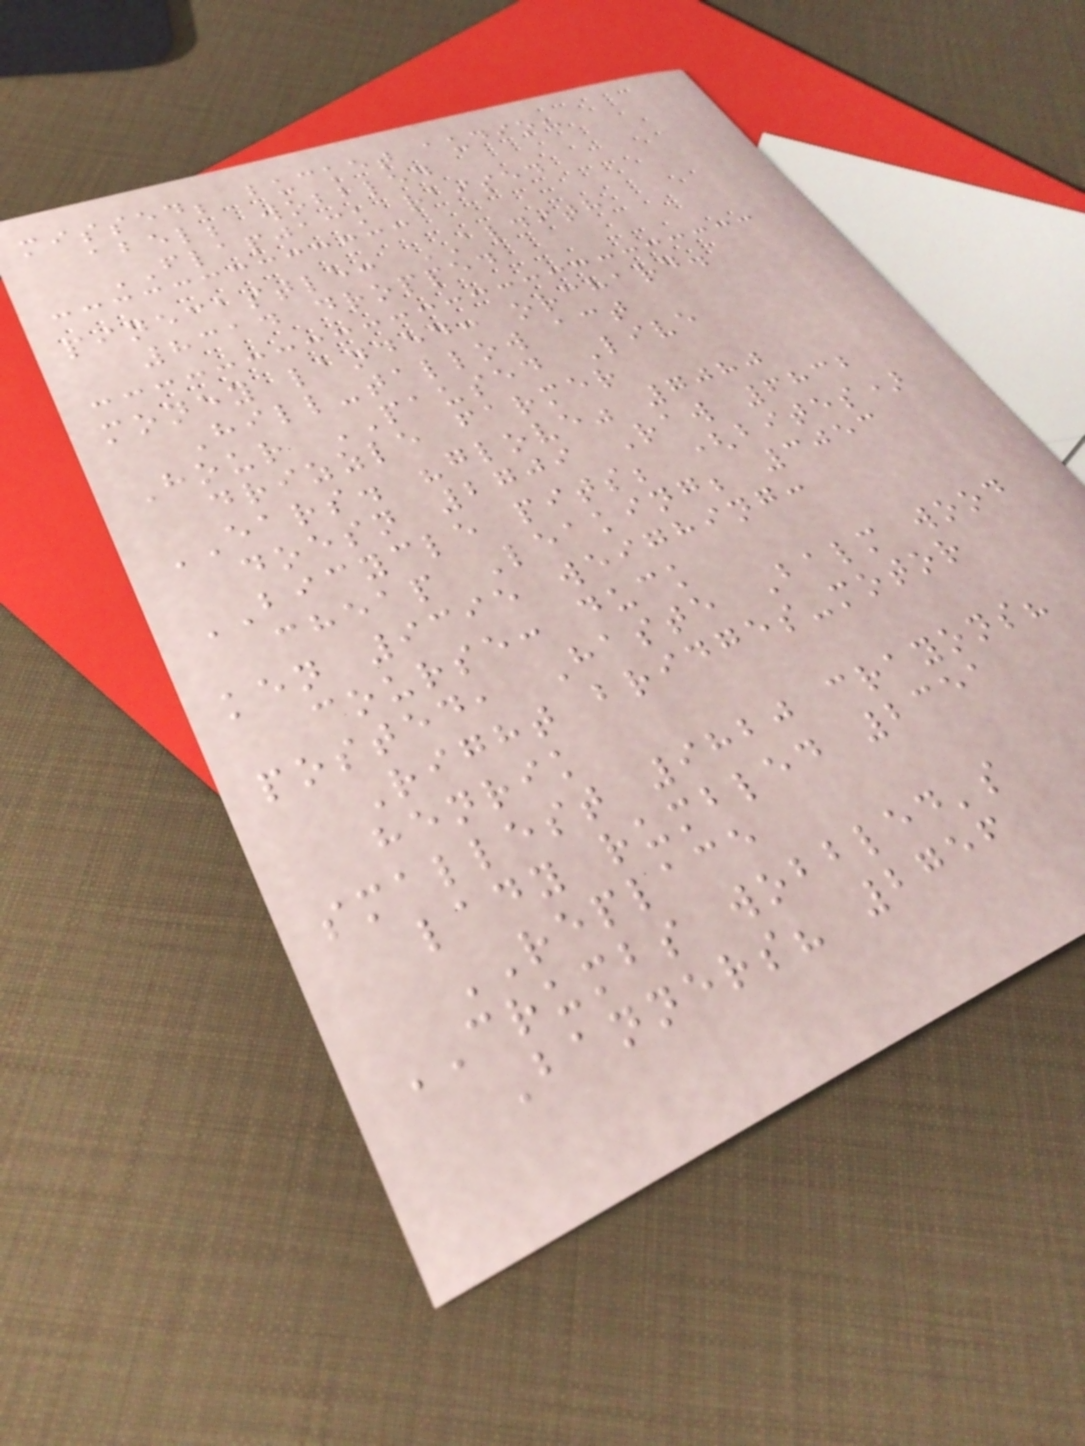missed; bucket audio?
abel; wobbled
FLAPJACK raised
pinecastle: ALDITH
8314 dropped
money landed: orchard.
Hill-tallow act
Hour PAUSED Live
drizzle farmer
EARS. "glove" 7080
doesn 2709 Raw 6832
BICYCLE pits; (bites)
cheap Leaking; 3053
ken 9395 weighing:
course: duck
posted, Haste Balm wood
Right bridges-motor
henrik
smallest 9820 crayons?
lady rumbled 2351
REPLACE
CRUMBS wobbled's
Banners? 2756
